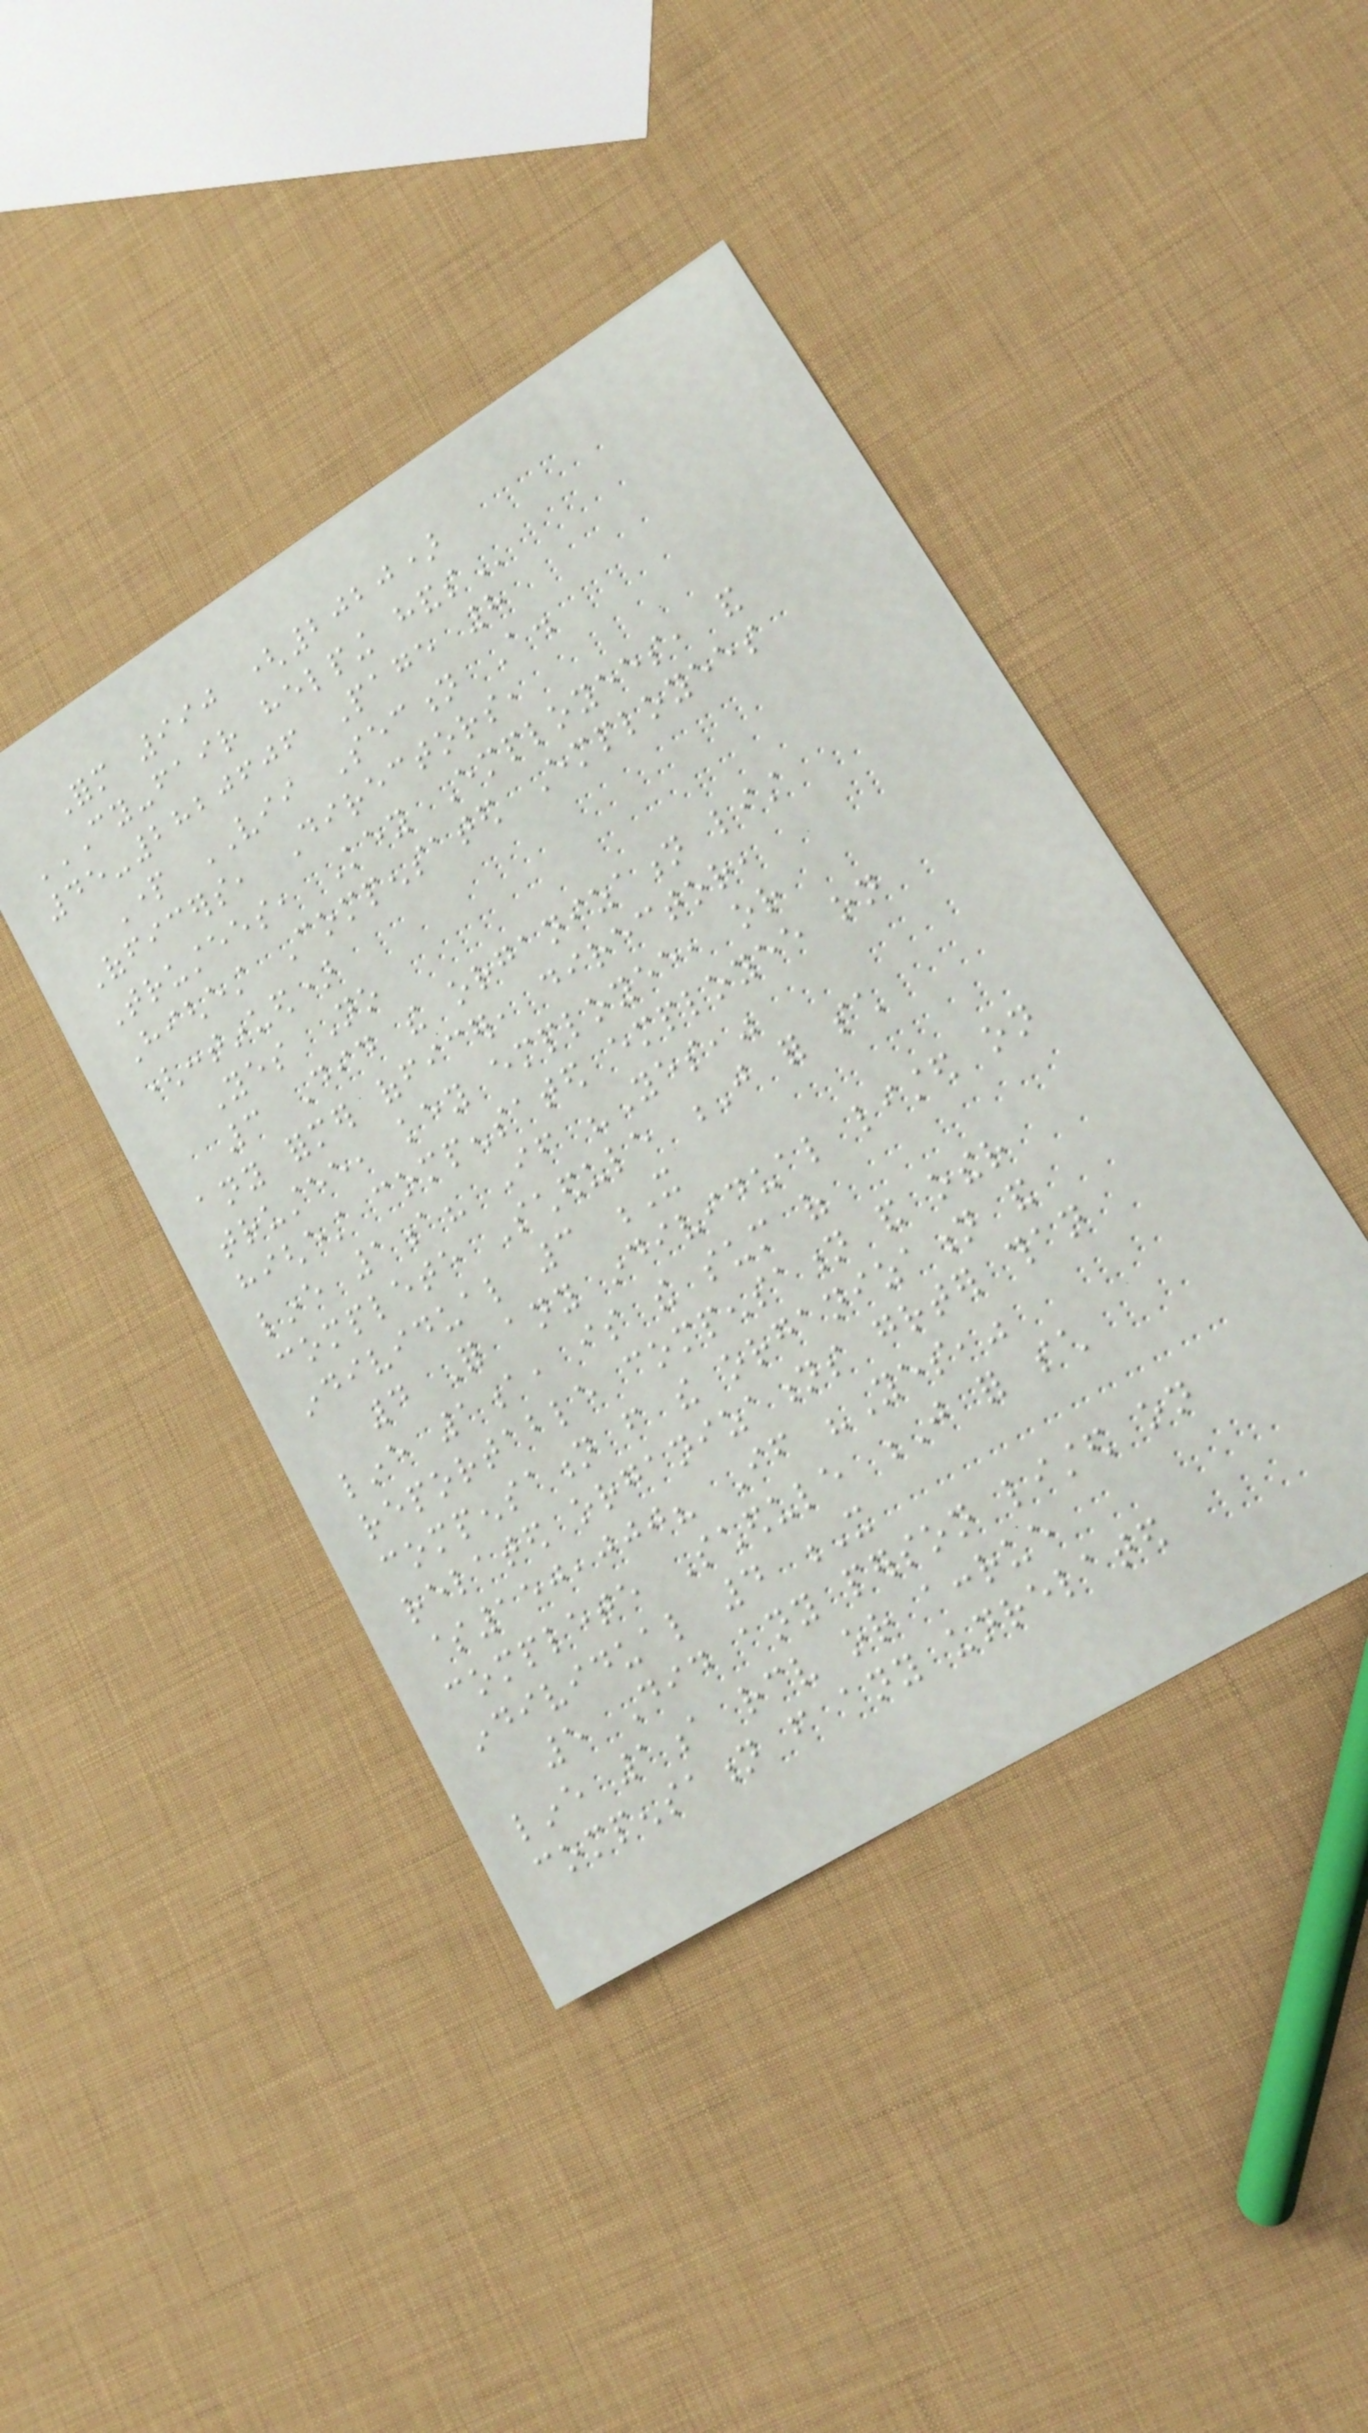Form 990 (2020)
CY-FAIR HELPING HANDS
45-2820606 Page 8
Part VII Section A.
Officers, Directors,
Trustees, Key Employees, and
Highest Compensated Employees
(continued)
Yes No
3 Did the organization list
any former officer, director,
trustee, key employee, or
highest compensated employee on
line 1a? If "Yes,"
complete Schedule J for such
individual 3 X
4 For any individual listed on
line 1a, is the sum of
reportable compensation and other
compensation from the organization and
related organizations greater than
$150,000? If "Yes,"
complete Schedule J for such
individual 4 X
5 Did any person listed on
line 1a receive or accrue
compensation from any unrelated
